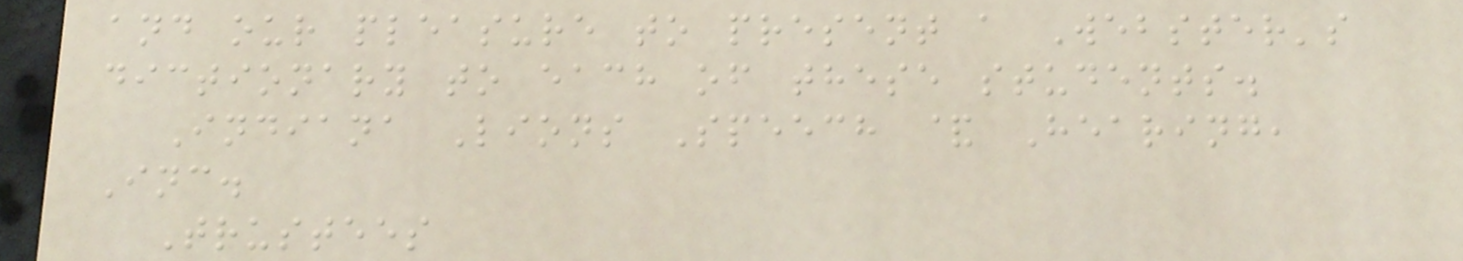and our pleasure to present a Webster's
dictionary to each of these students.
Indiana Lions Speech & Hearing,
Inc.
Trustees
